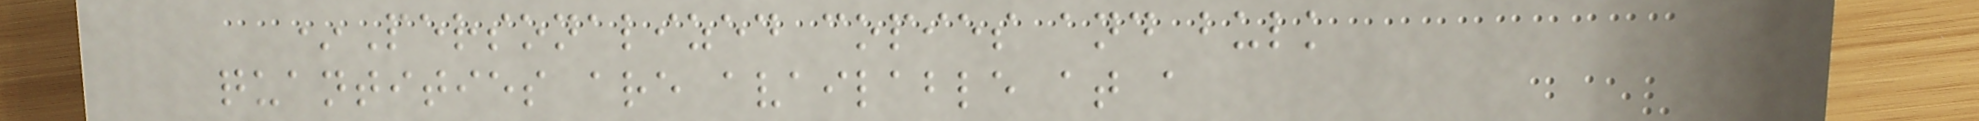*Personalized copies and bulk
quantities are available at a
